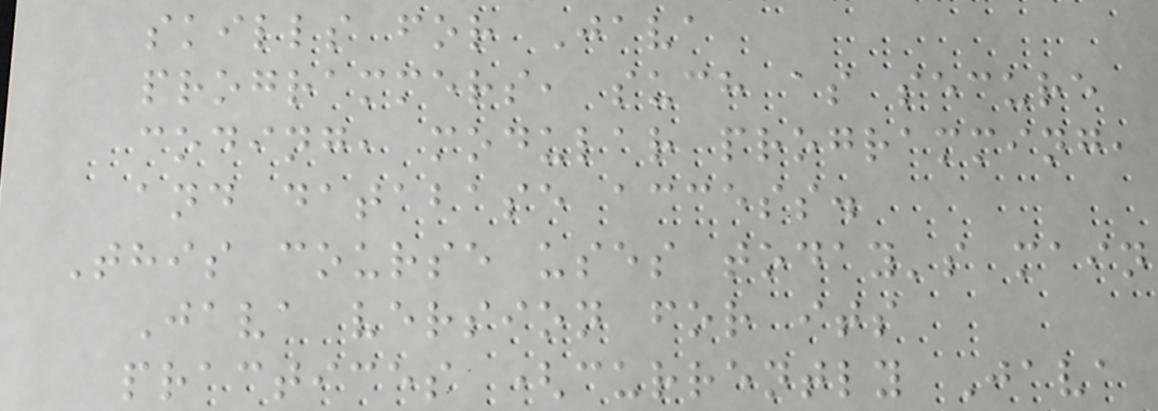skills for Java
programmers, such as secure
coding, modular programming,
and database access.
This course uses today's main
Java version for its
practices (currently Java
